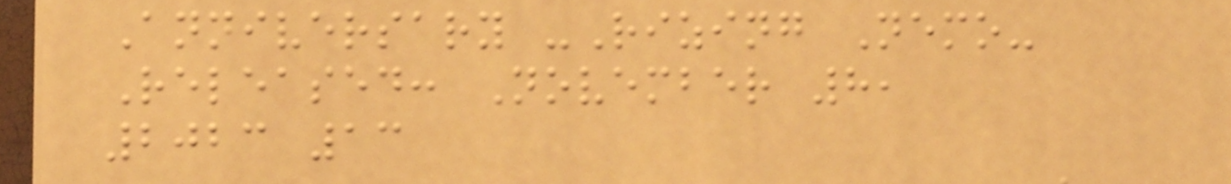Anniversary -Rizing Nemo-
Released: November 8,
2023 13
